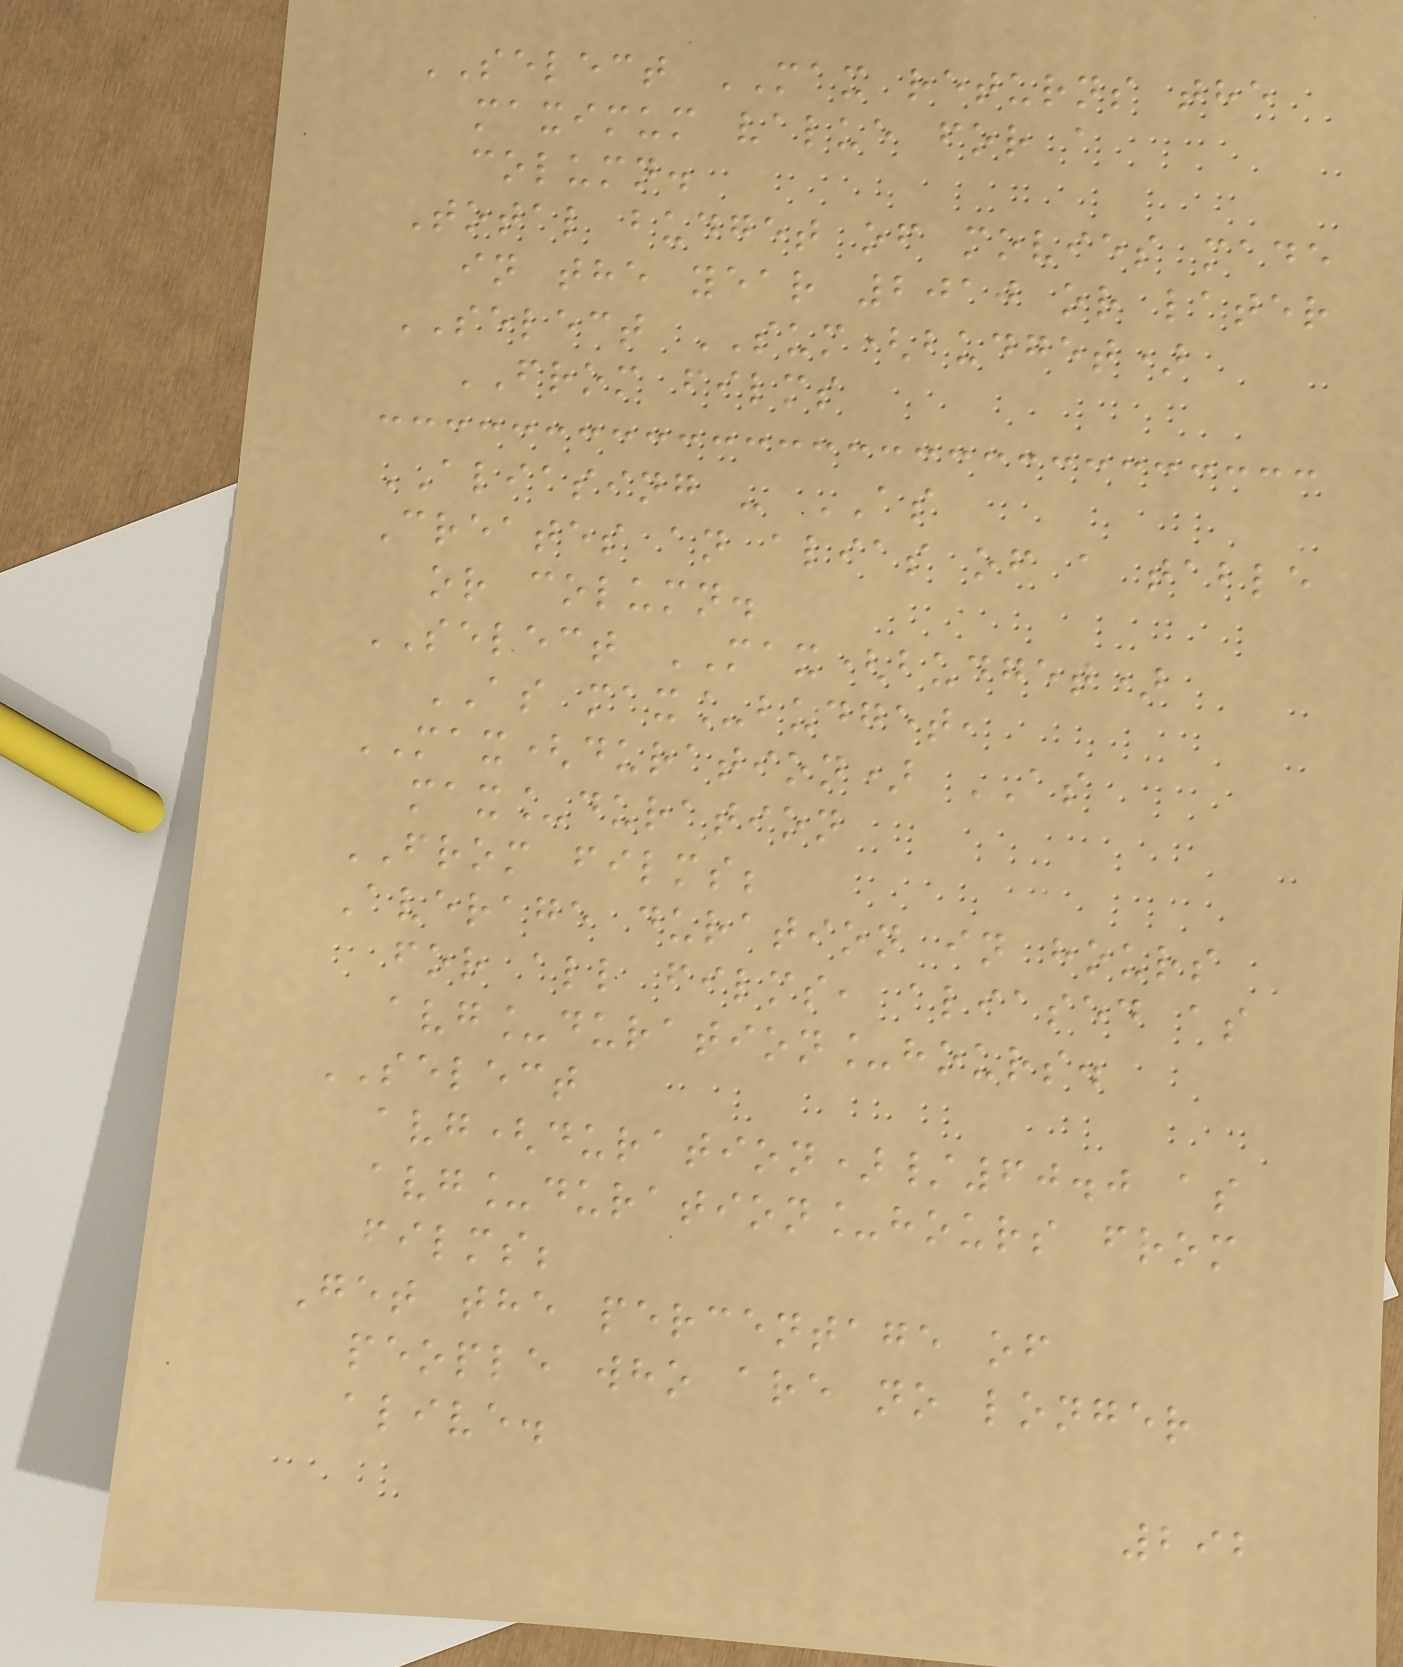SELECT MAX returns the
maximum value for a
column.
Total budget of movies made
in the year 2010 or later
SELECT SUM(budget)
FROM films
ALIASING - AS
Creates an alias of a table
or column.
SELECT MAX(budget)
AS max_budget,
MAX(duration) AS
max_duration
FROM films;
Average duration in hours
for all films, aliased as
avg_duration_hours.
SELECT
avg(duration)/60.0 as
avg_duration_hours from
films;
Get the percentage of
people who are no longer
alive.
292
